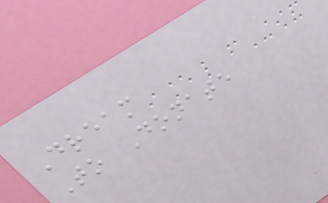Dream
To Donate
